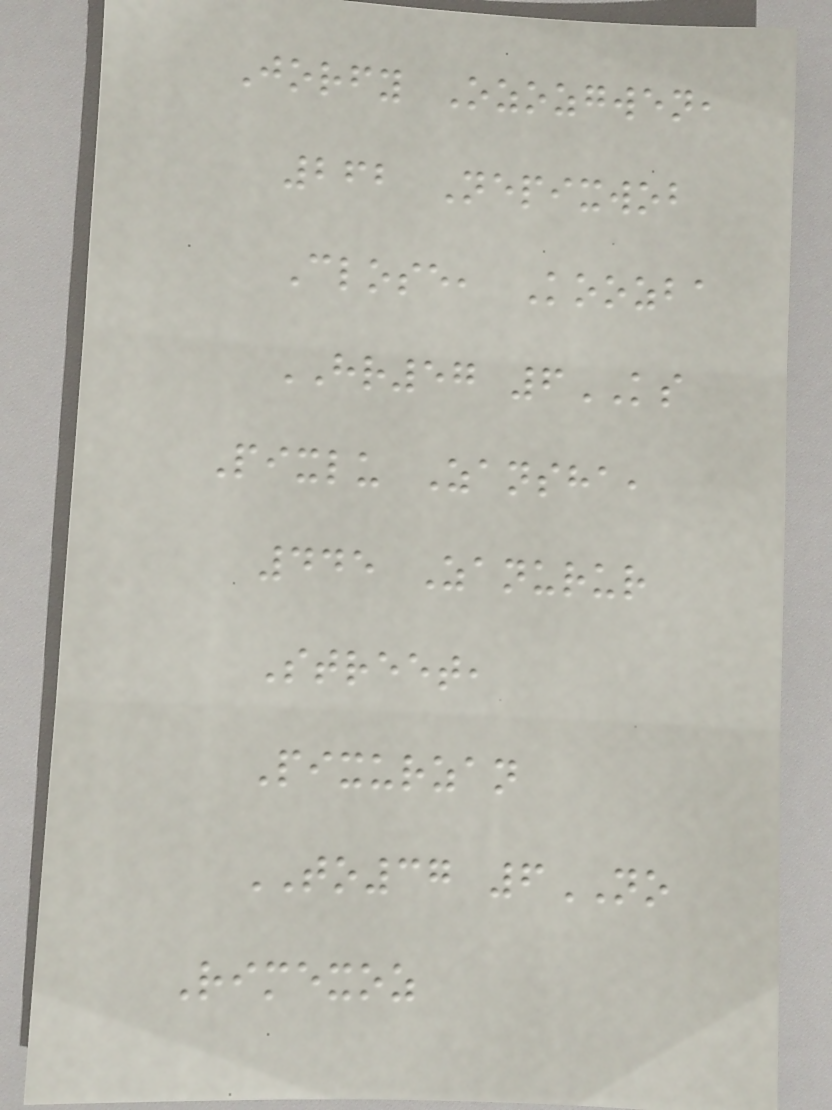Jorfy Ozozgwen,
262 Nepixwob
Close, Koozba
HR57 6KS
Pixlu Zansha,
445 Zanurur
Street,
Pixurzan
TO37 6NO
Rimexoz
